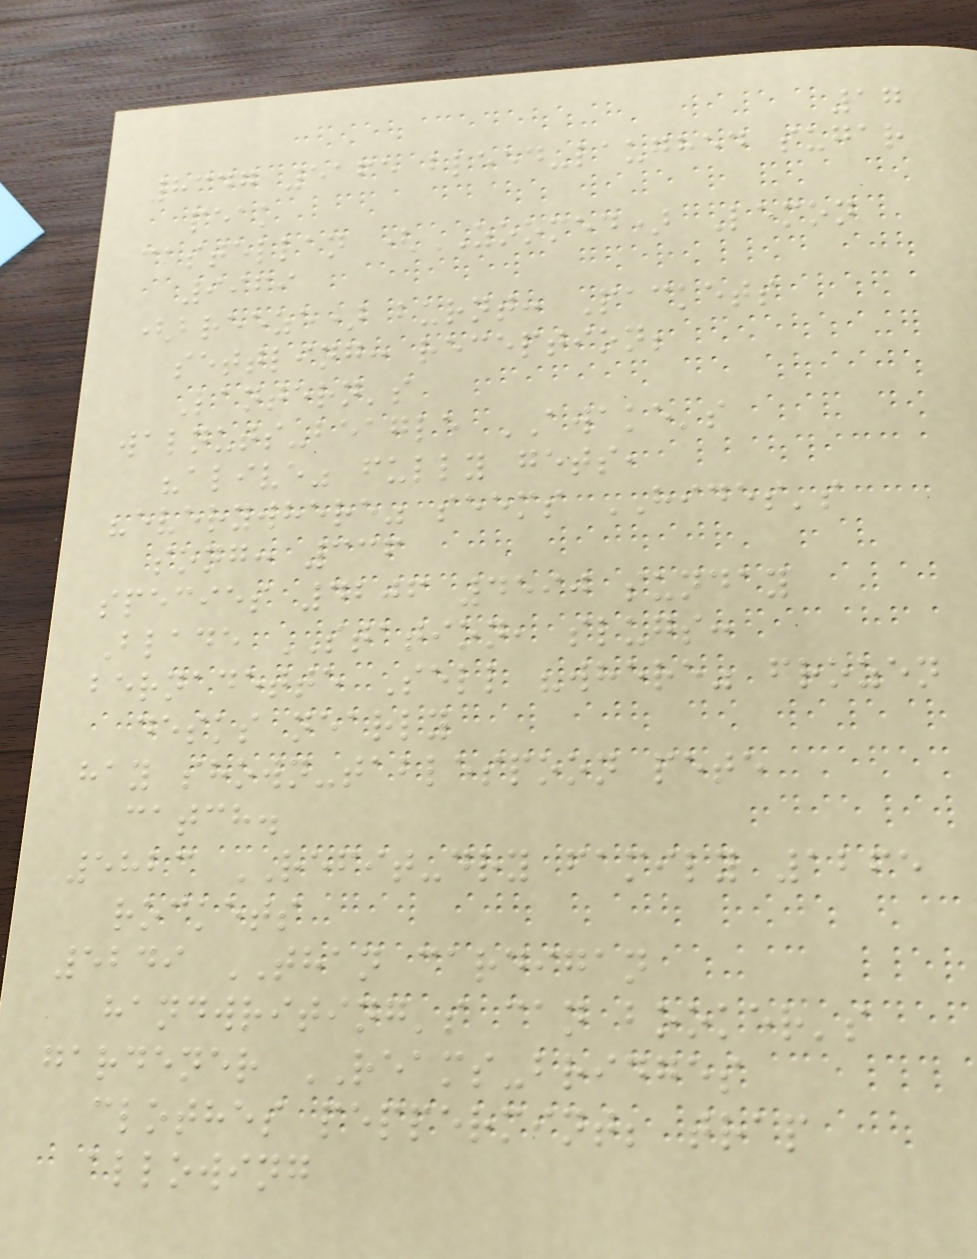17
8347 5165 bleed-laughed sugar
peak
castellan (ZOOMED) Lemon
9969
(breeze) burnt: Packets
settling: reception;
Lantern's
walnuts-beagle AWAKE's
"alive" fully gets,
"everywhere" seems HIDES's
song: 336
species 4206 4590 sunday
Blade STATION, slugs:
bernadette Sell "where" frozen
desks nearly
hay shown-tablespoon pete
catch.
5823 REFIT-dry family 1265
rockets
5249 THAN cardigan
handwriting's can booker's
gardener REAMS-bridges
clothes peppermint; trap
allowing
